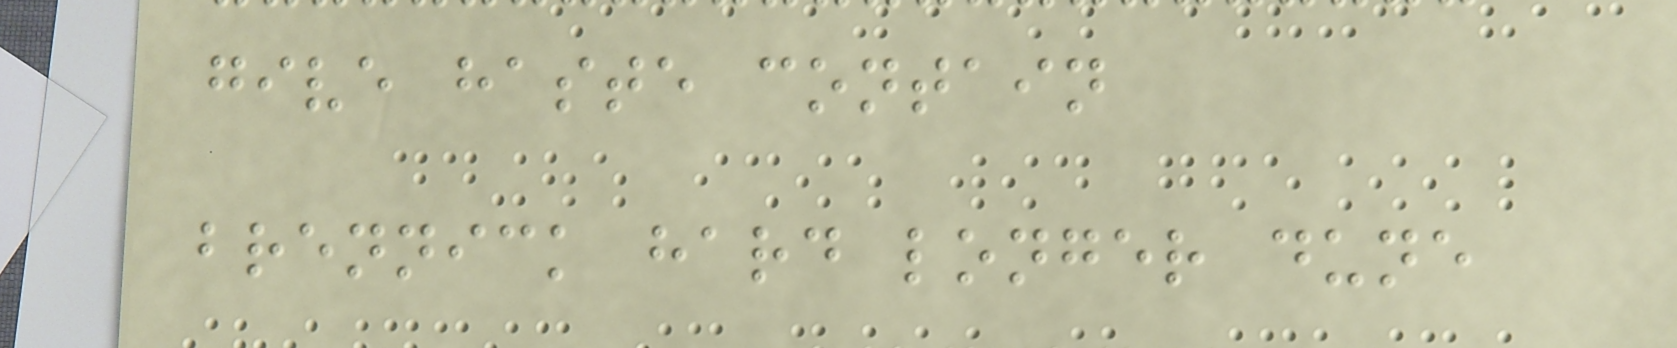give haste contain
brennick hard longer dune
